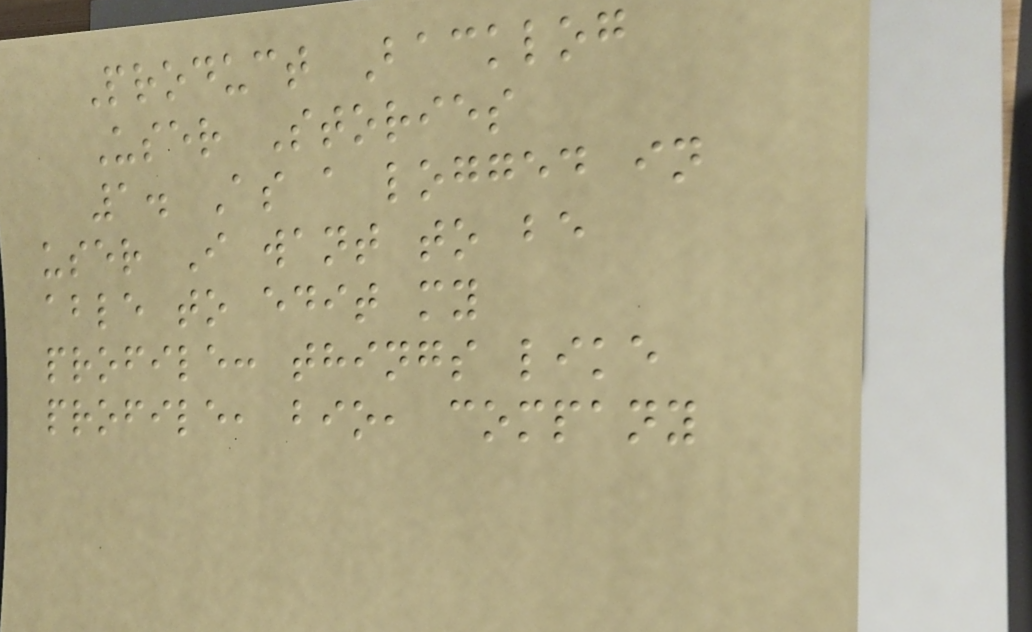Product Backlog
User Stories
1. As a logged in
user I want to be
able to edit my
profile: things like
profile, bio, company
